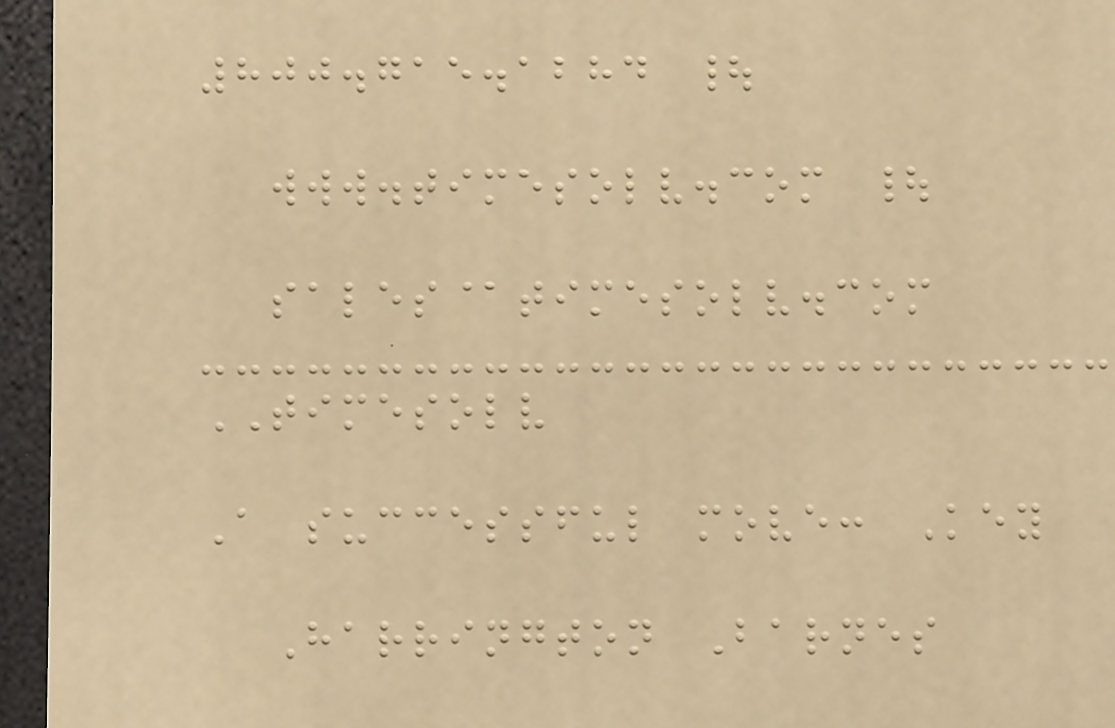800.715.1284 |
www.timesolv.com |
sales@timesolv.com
TIMESOLV
A successful move: Key
Harrington Barnes
